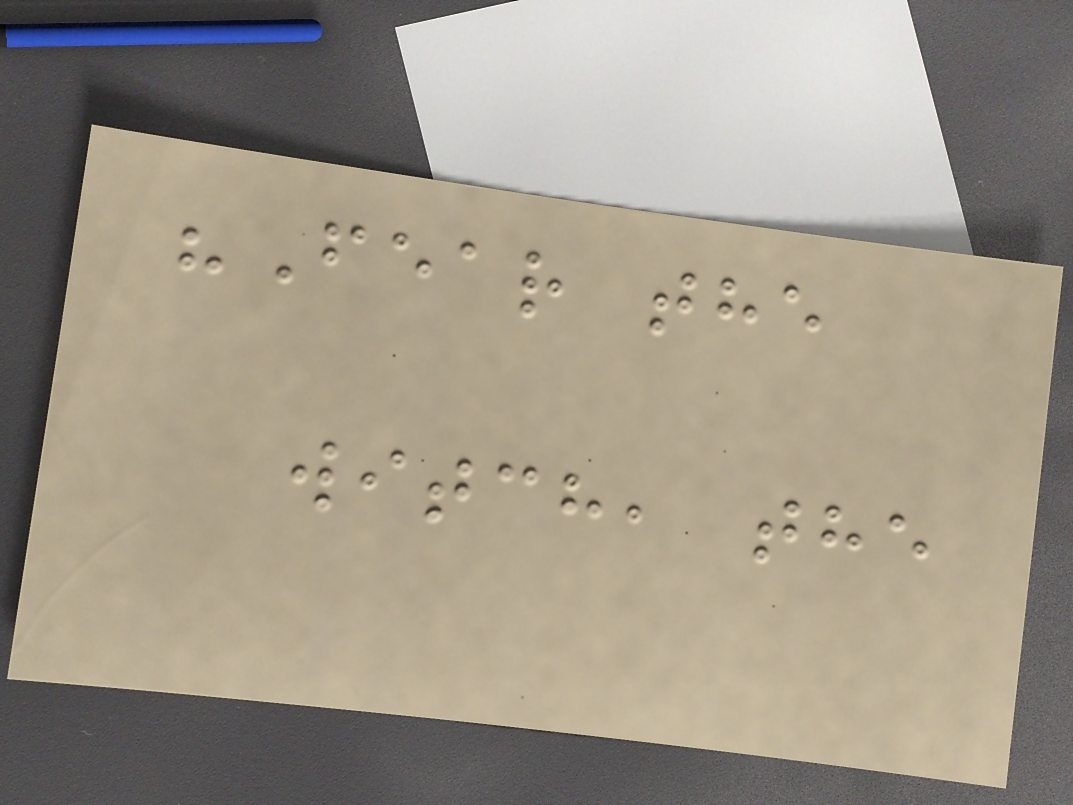"Fear the
witch, the
